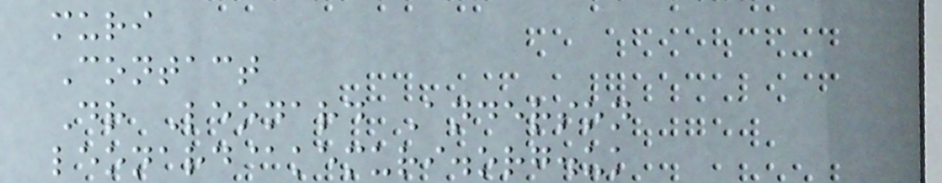muri
Contact
Dr Leonard Anderson
leonard@kemuri.org.uk
